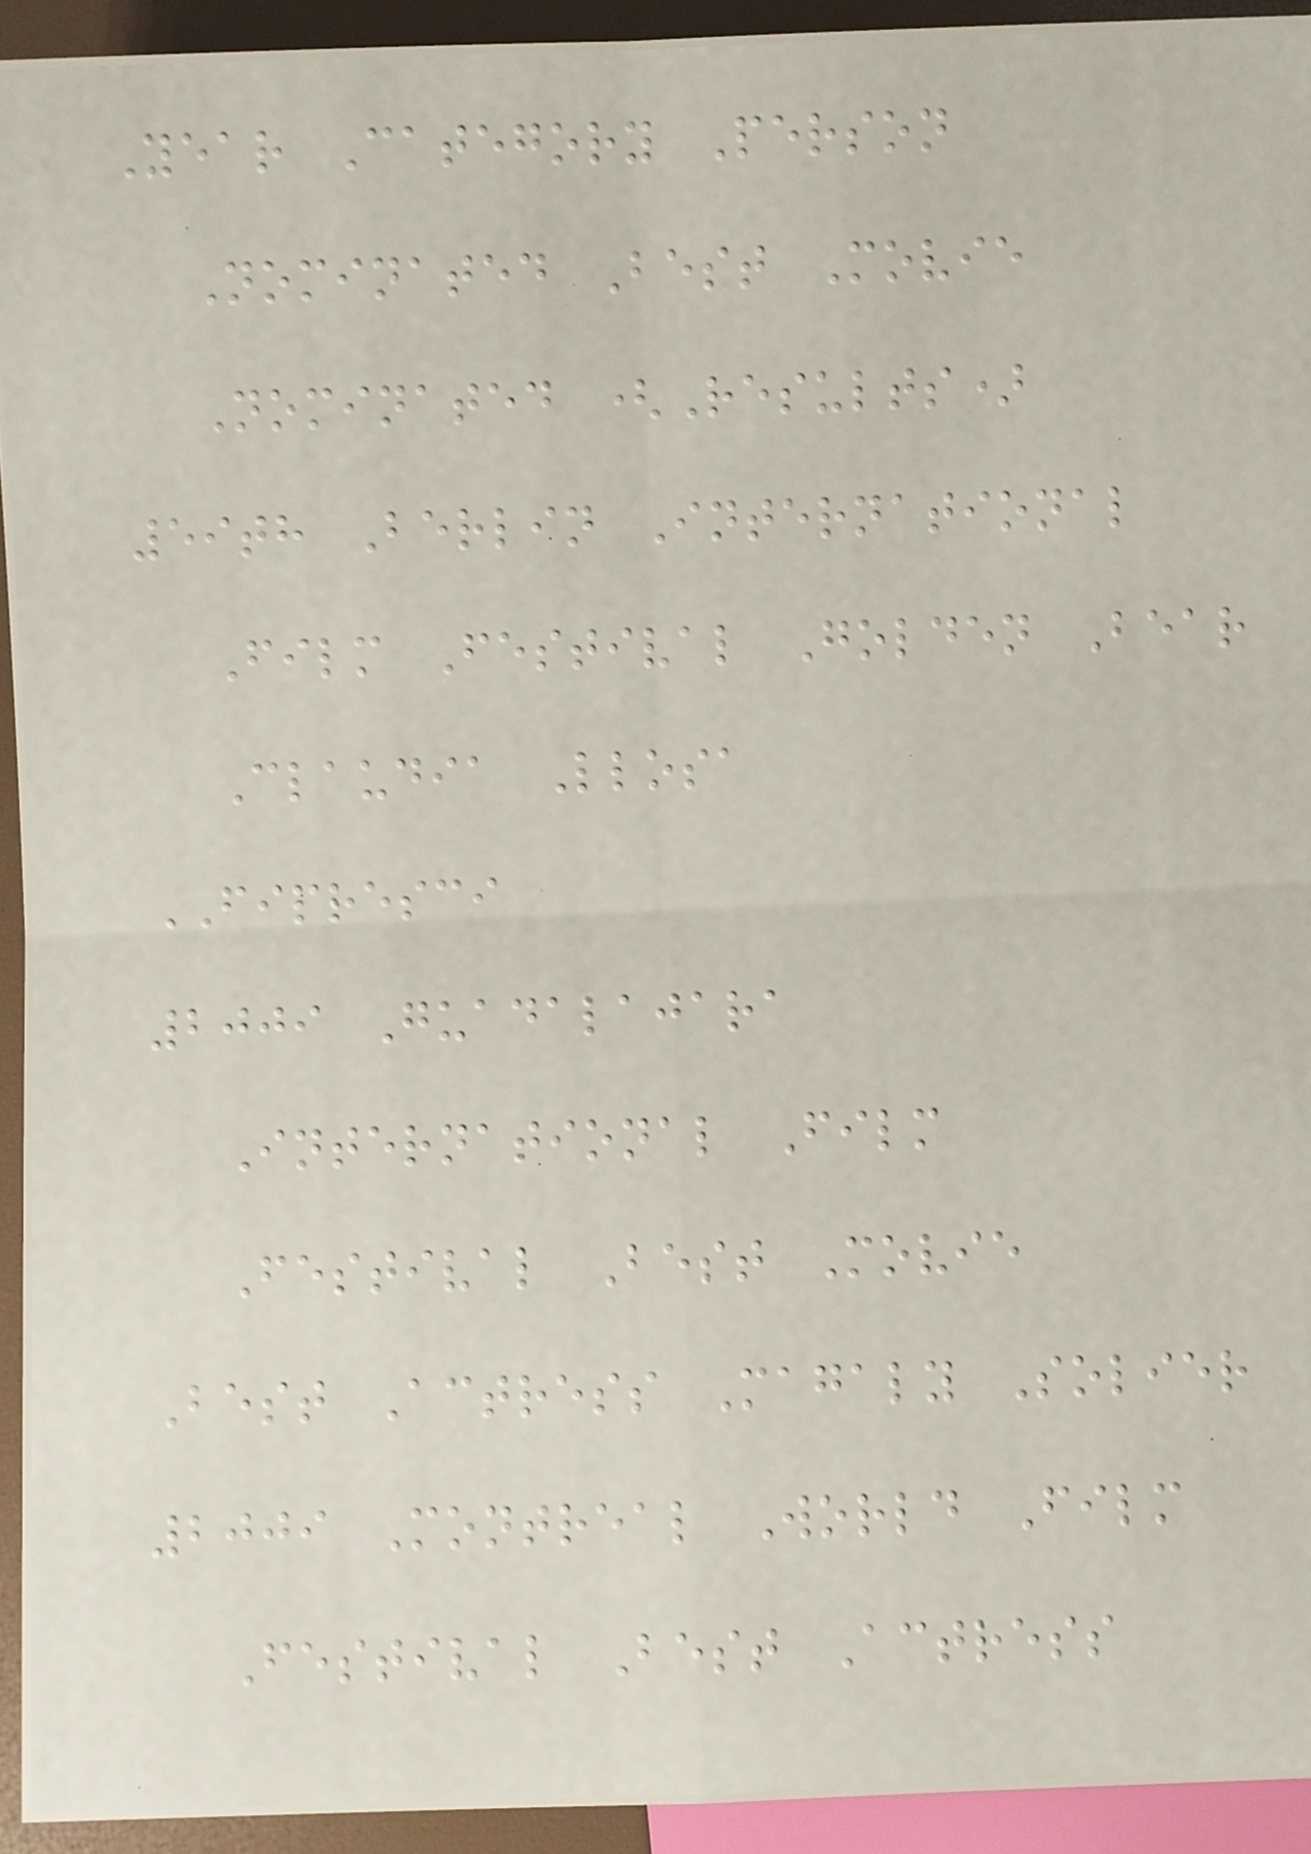Year Category Person
Nominated Best Movie
Nominated (Results)
59th Berlin International
Film Festival Golden Bear
Claudia Llosa
FIPRESCI
2009 Guadalajara
International Film
Festival Best Movie
Best Actress Magaly Solier
2009 Montreal World Film
Festival Best Actress
